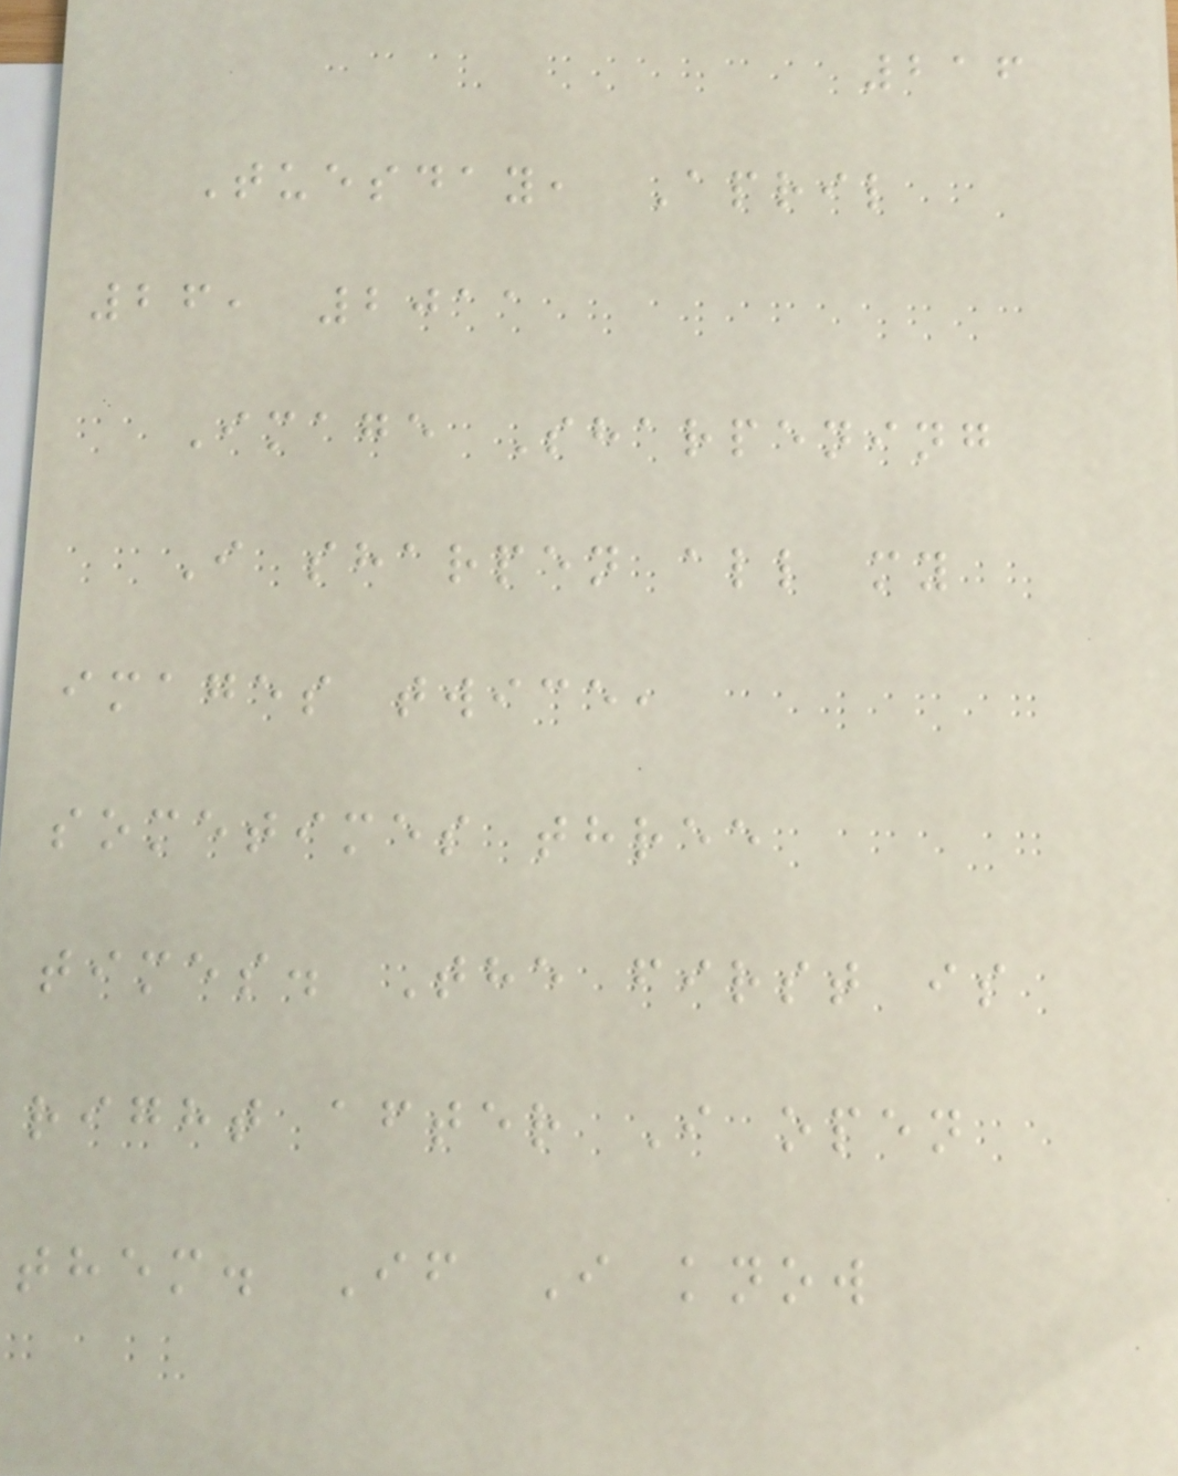216
Tuesday, April
26, 2011
Image Sharpening
I sharpen all my
images twice,
sometimes three
times. The first is
right after I open
them. If I know
